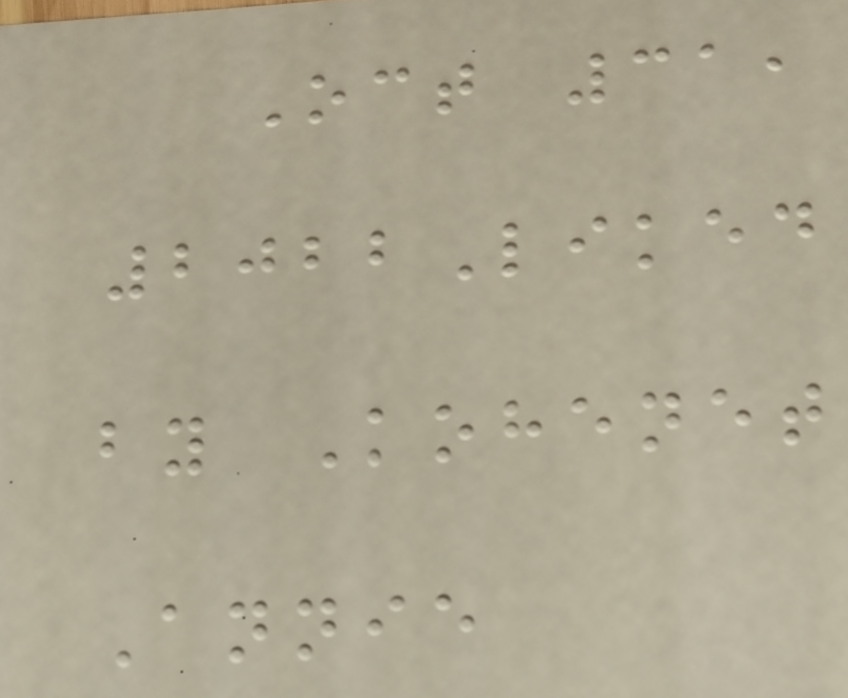Oct 31,
2022Liked
by Kohenet
Annie
